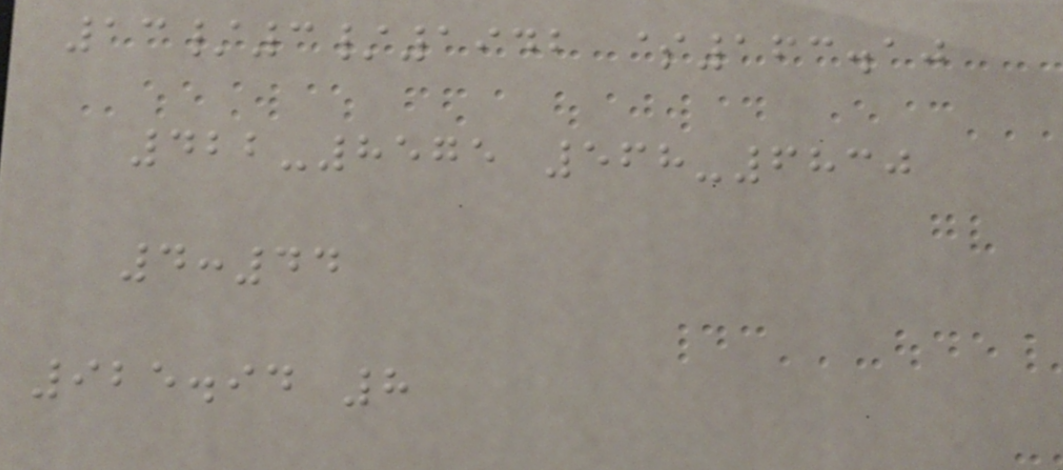13/3/1942 $163.10
422-8575 568-6830
4:44
925.94 8
